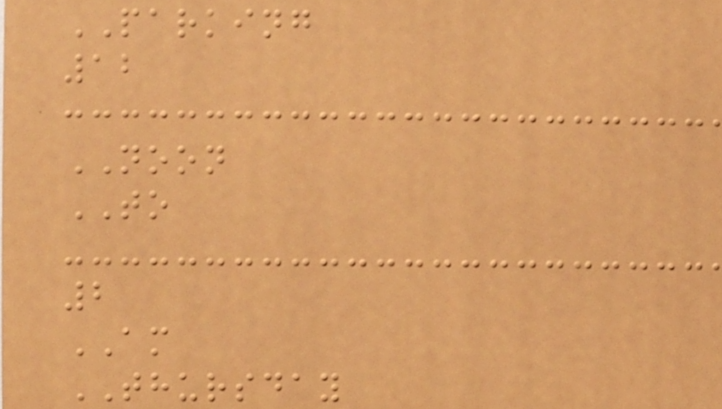PARKING
12
NOON
TO
2
AM
THURSDAY
